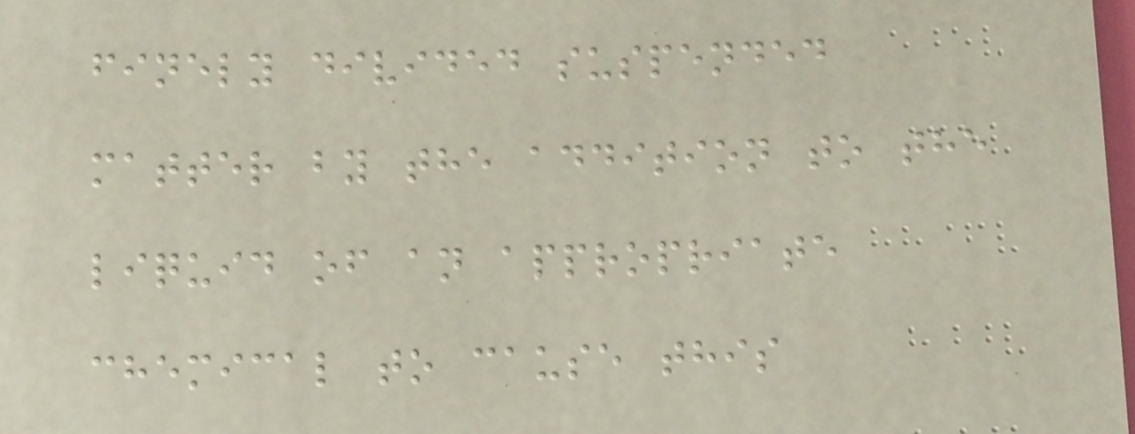finely divided suspended
matter by the addition to the
liquid of an appropriate
chemical to cause this
